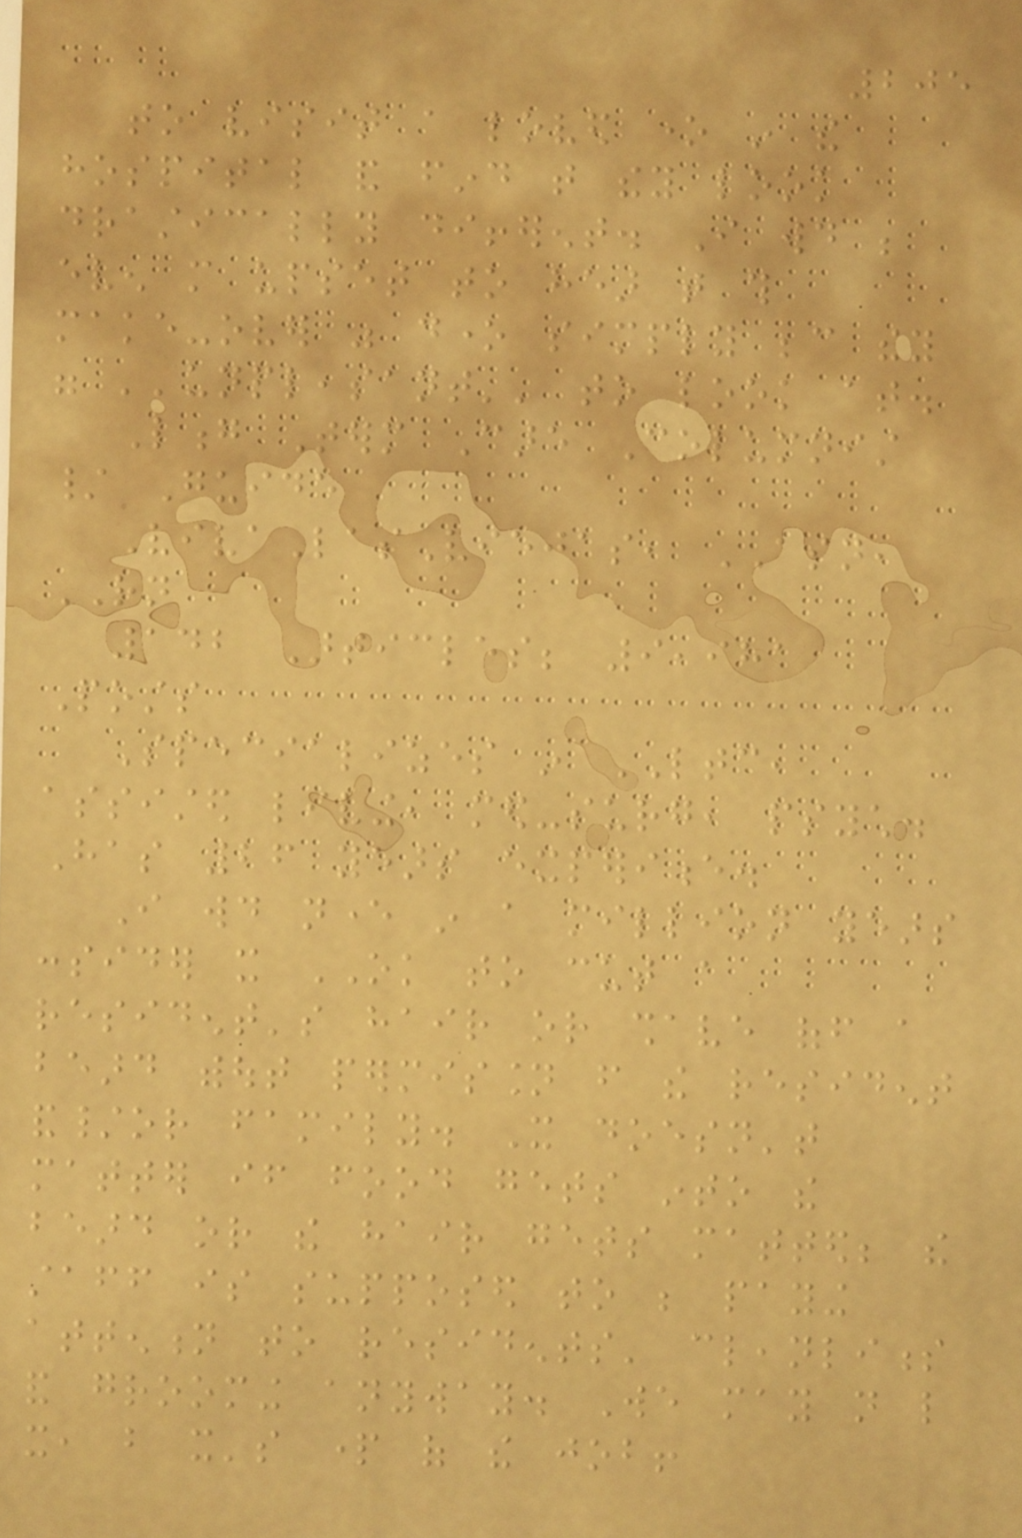205
to visit a loved one in the
hospital and find that they look
drastically different. I would be
even more upset to hear that this
make-over was done simply because they
were ''unpleasant'' to look at.
Long Term Care Columnist
/ Guide
VivaLasViejas, ASN,
RN
142 Articles; 9,981
Posts
Specializes in LTC,
assisted living, med-surg, psych.
Has 26 years experience.
I would never in a million years
consider it OK to cut a
resident's hair or shave off a
beard without permission from the resident
and/or family. It doesn't
matter if food gets into the
beard or the hair gets matted; the
staff is supposed to be paying
attention to residents' cleanliness
and grooming anyway. We may not like
it, but it's part of the job!
